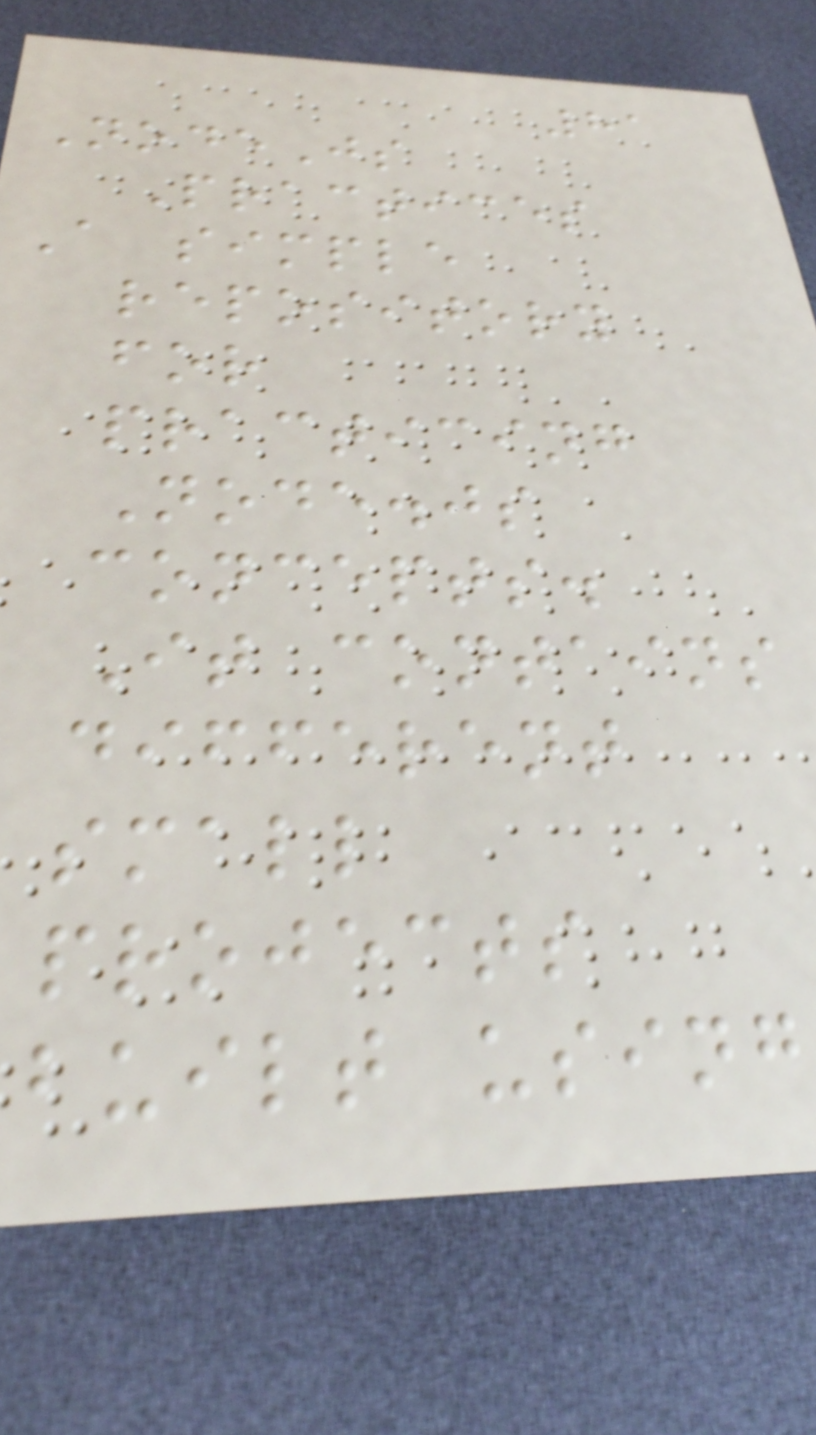81
NodeJs
Practices
A simple
repository
for
practicing
Node.js
concepts.
It contains
different
small
projects
built using
